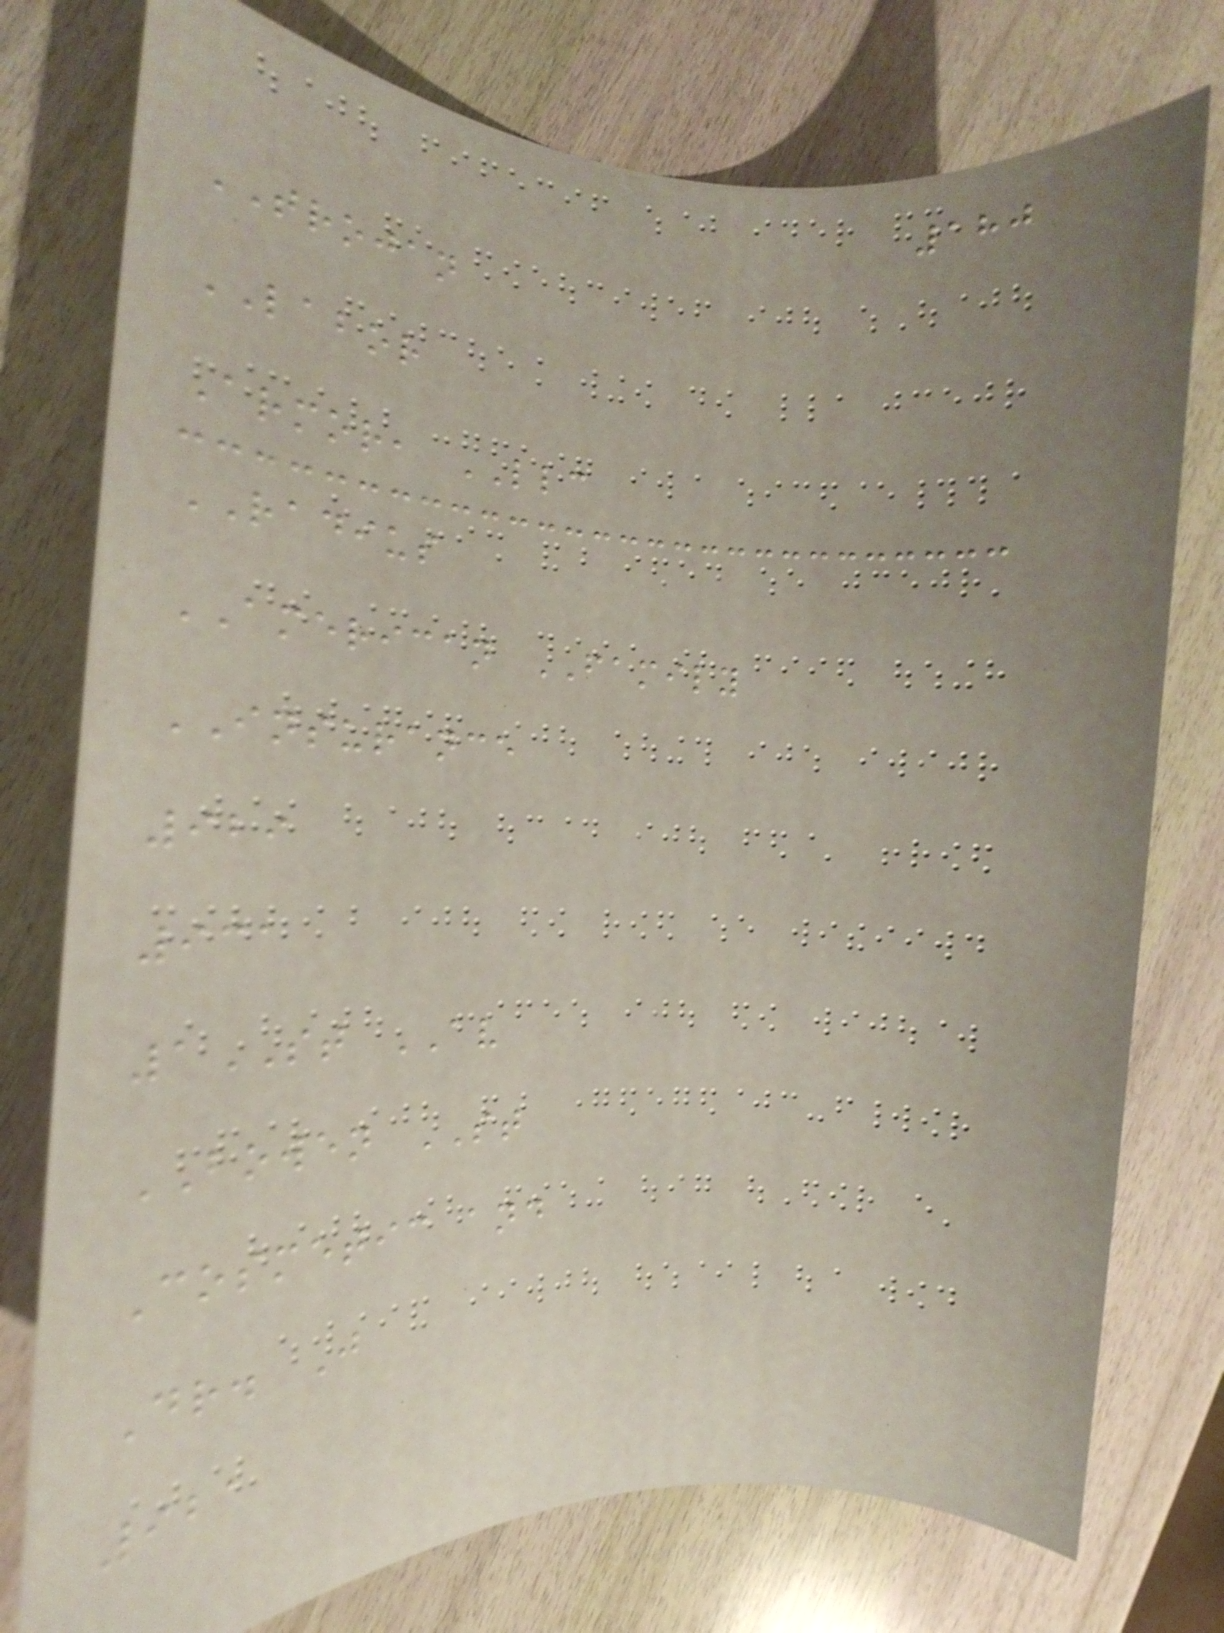180
TROJAN
LABOR
Armor, LLC
RADIUS
AMERICAN FAMILY
INSURANCE
929
931
1ST AV
BOWEN ST
Cosmetic and
Dr. J
921
